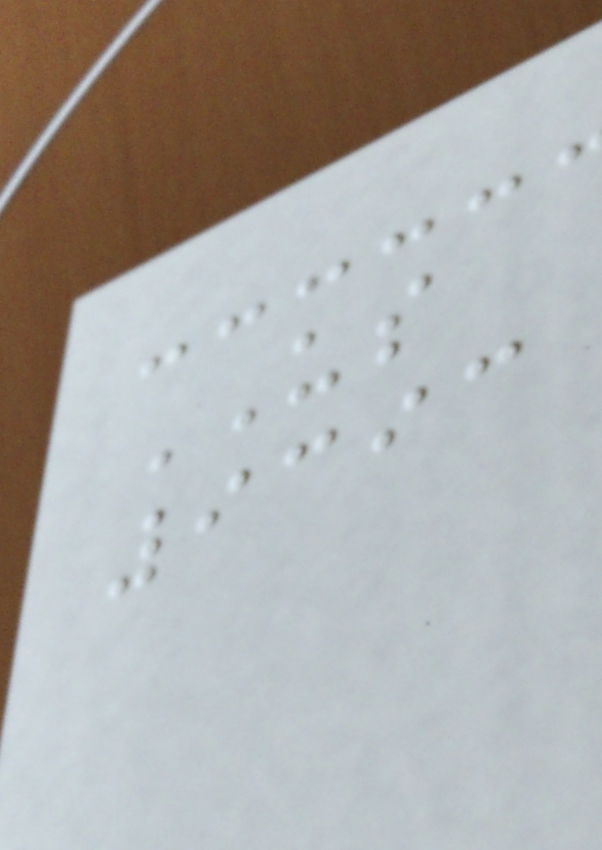US
9393
